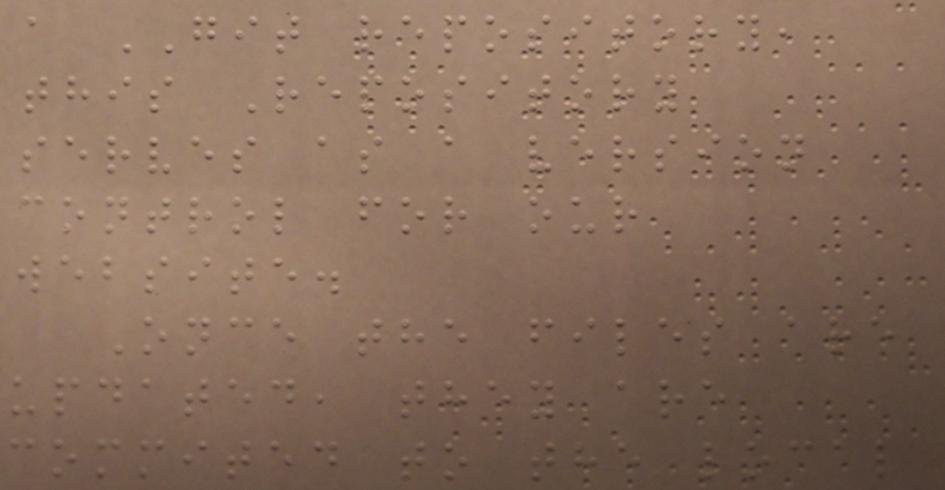a GIT repository,
this Repository
serves as a version
control for our
website.
Once the files are
updated, they are
commited to the local
